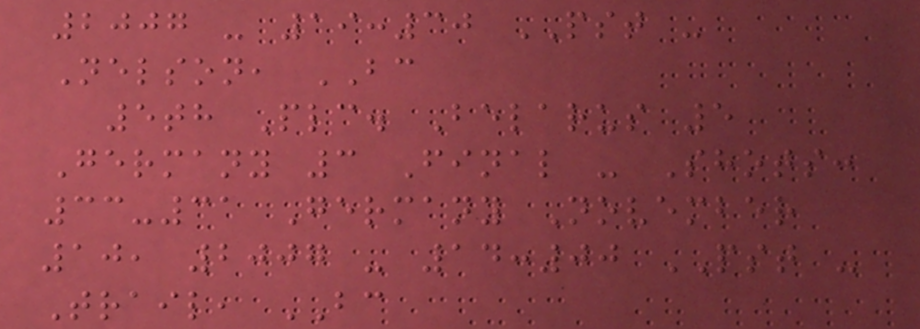2007 - 19:30 PST -
Nelson, BC
5th Plc. Belarus 5
Germany 3 Final - Shots:
33-31 Germany November
10, 2007 - 14:00 PST -
Trail, BC
